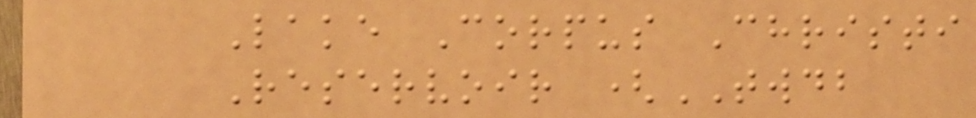Lake Corpus Christi
Reservoir (TWDB
